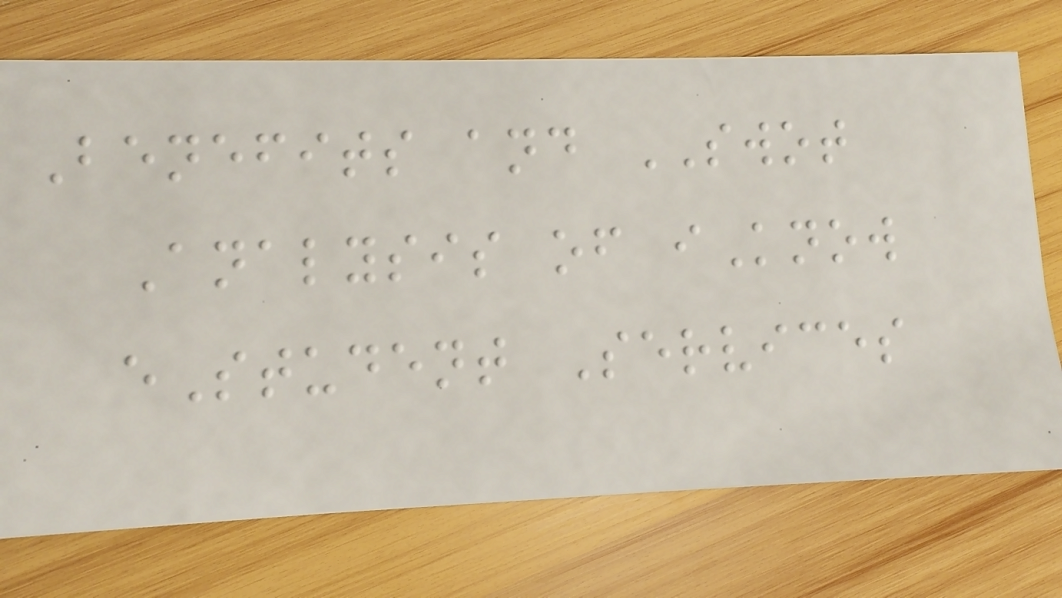Benefits and SWOT
Analysis of iKnow
eStudent Services
